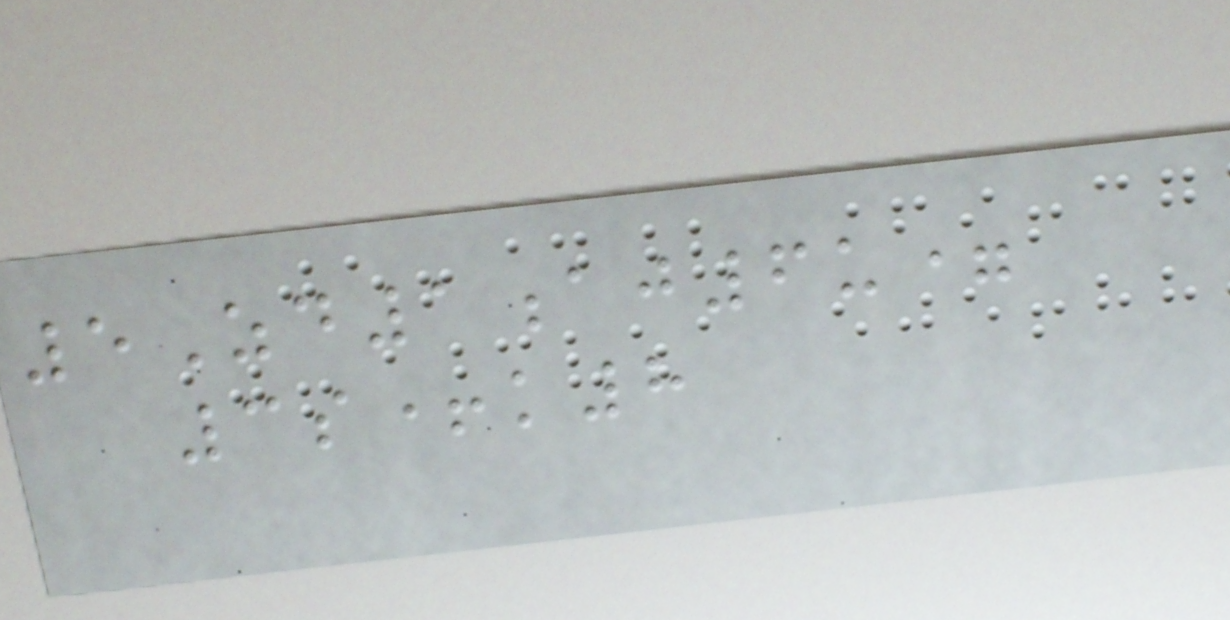5Zd1aj6u=
3s+k8
